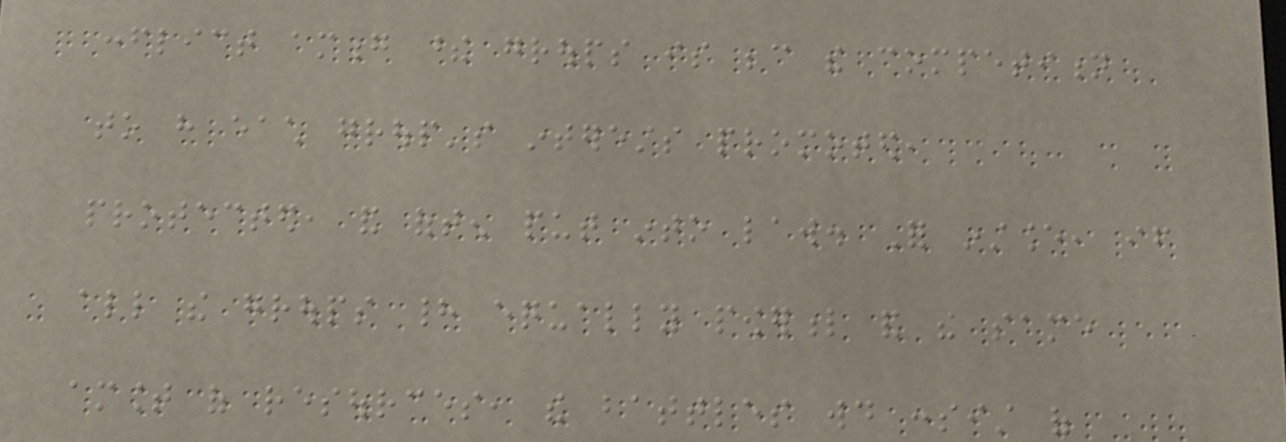conflict among these groups is because the competition
to have each group's interests promoted,
protected, and often put into law. For instance, if
all the groups had equally powerful and the same
amount of resources, the battles would consist of
